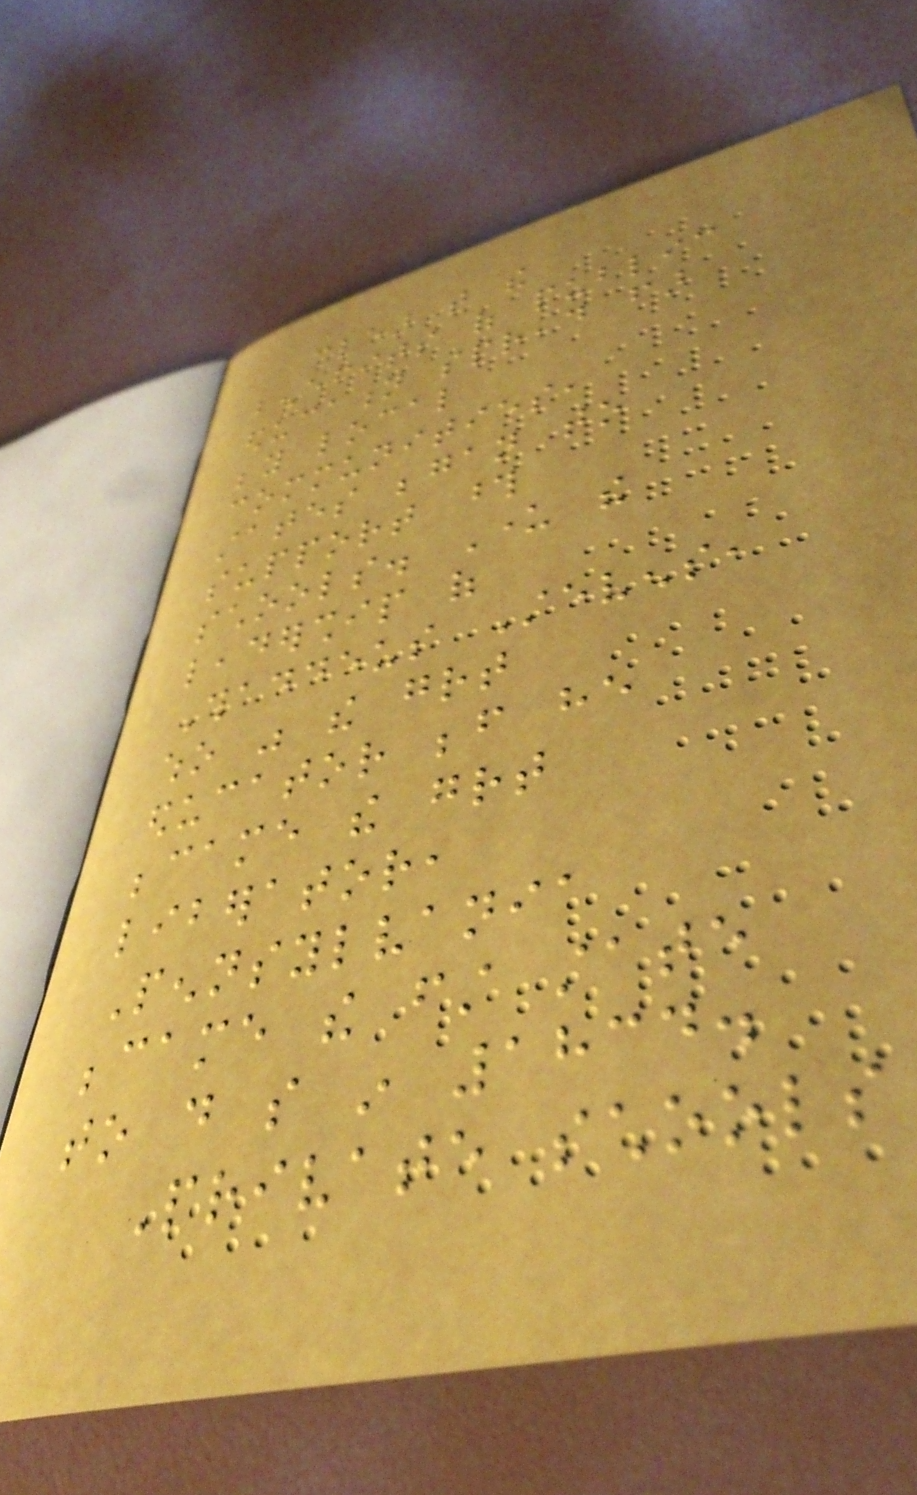clear that the
benefits of public
education spread far
beyond local
communities,
states began to
support those
schools. Under the
leadership of
Thaddeus Stevens,
who was the great
educator before he
became the great
liberator,
Pennsylvania
became the first state
to do so in 1834.
Private schools
